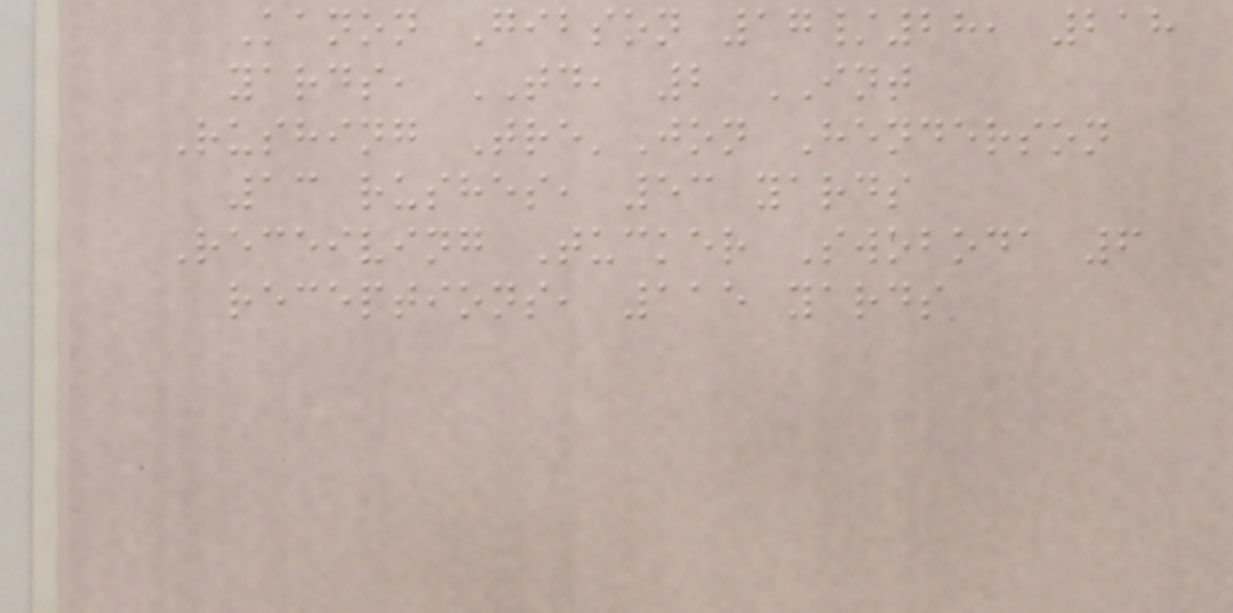Kanon Gibson 17/28, 218
yards, TD, 2 INT
Rushing Tre'Jon Henderson
13 rushes, 53 yards
Receiving Tucker Swoboda 6
receptions, 115 yards
